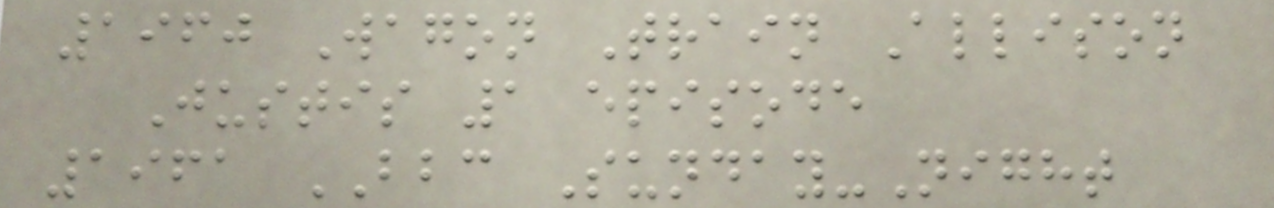1960 Wagon Train Allison
Justis 1 episode
1961 BBC Sunday-Night
